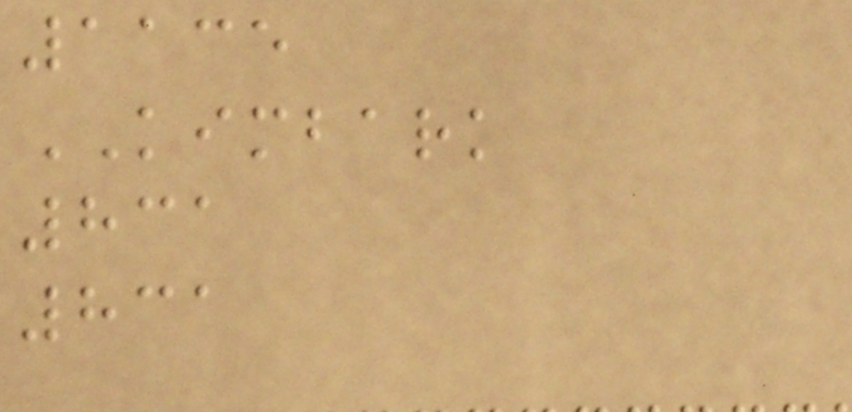1135
KIMBARK
831
831
